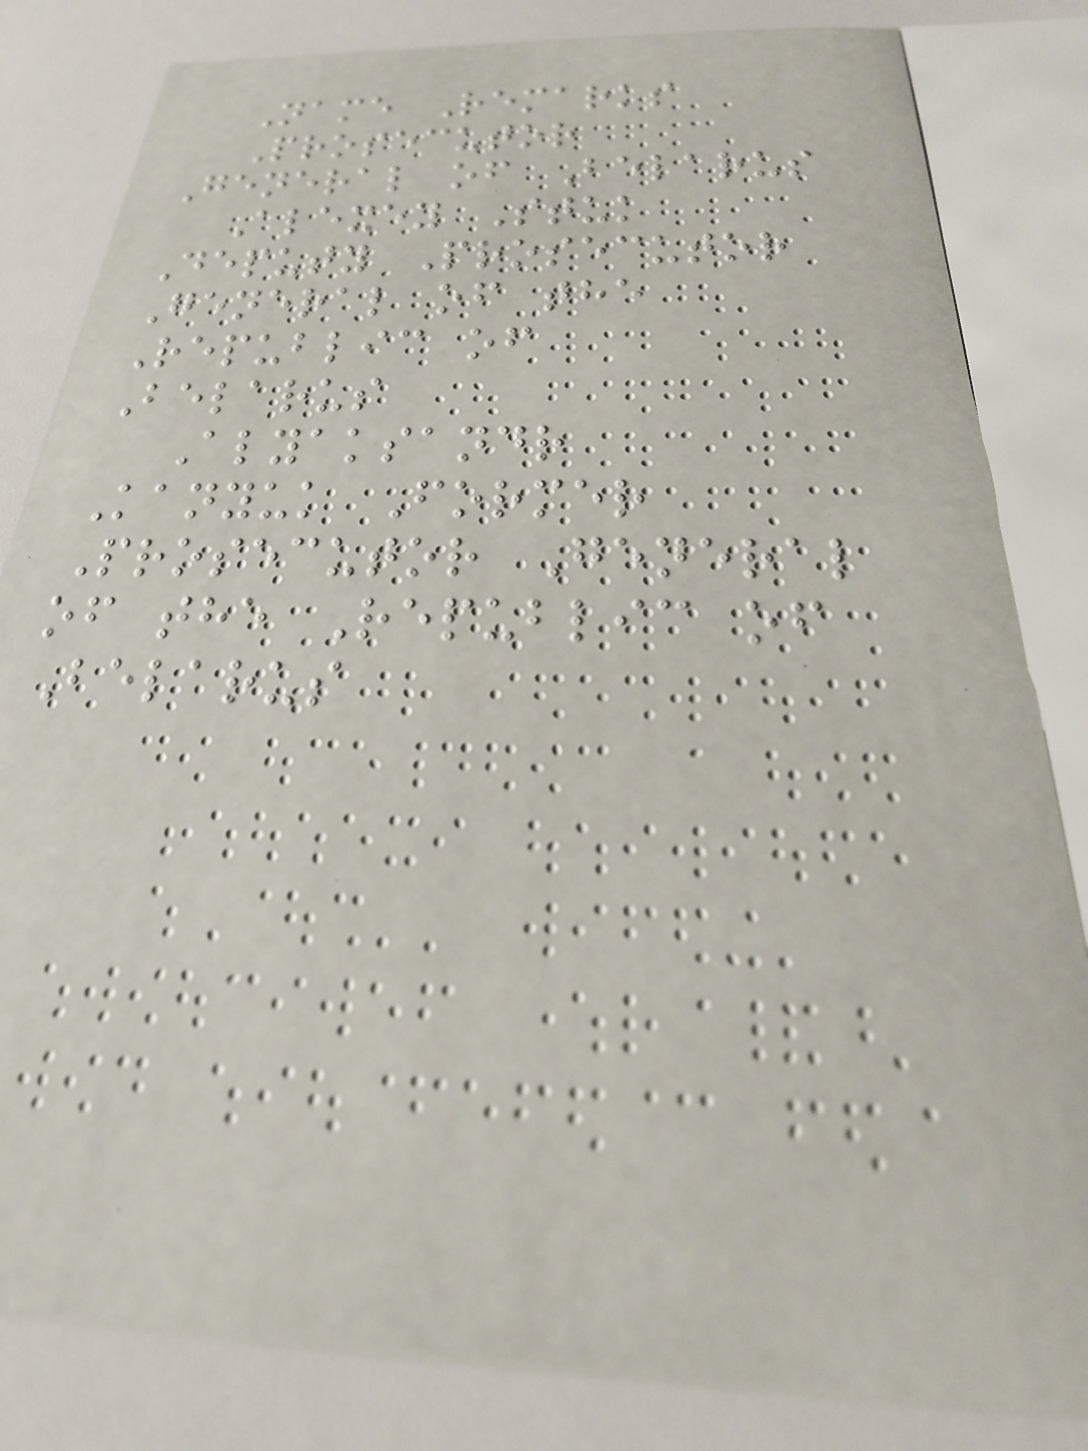Name Remarks
Prosecutor
General of Belarus
Alexey Stuk
Deputy Prosecutor
General of the
Republic of
Belarus
Alyaksandr
Kanyuk Former
Prosecutor General
of the Republic of
Belarus
